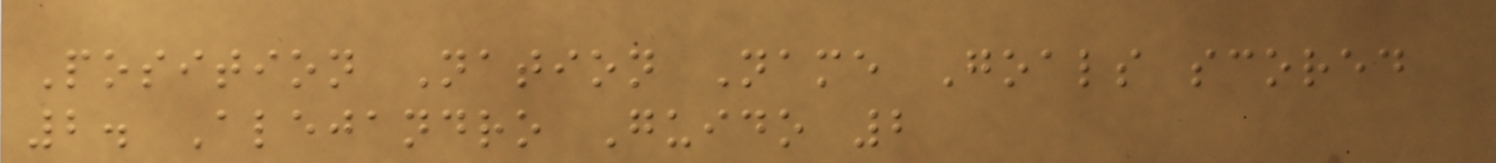Position Nation Name Goals scored
2. Alejandro Guido 2
